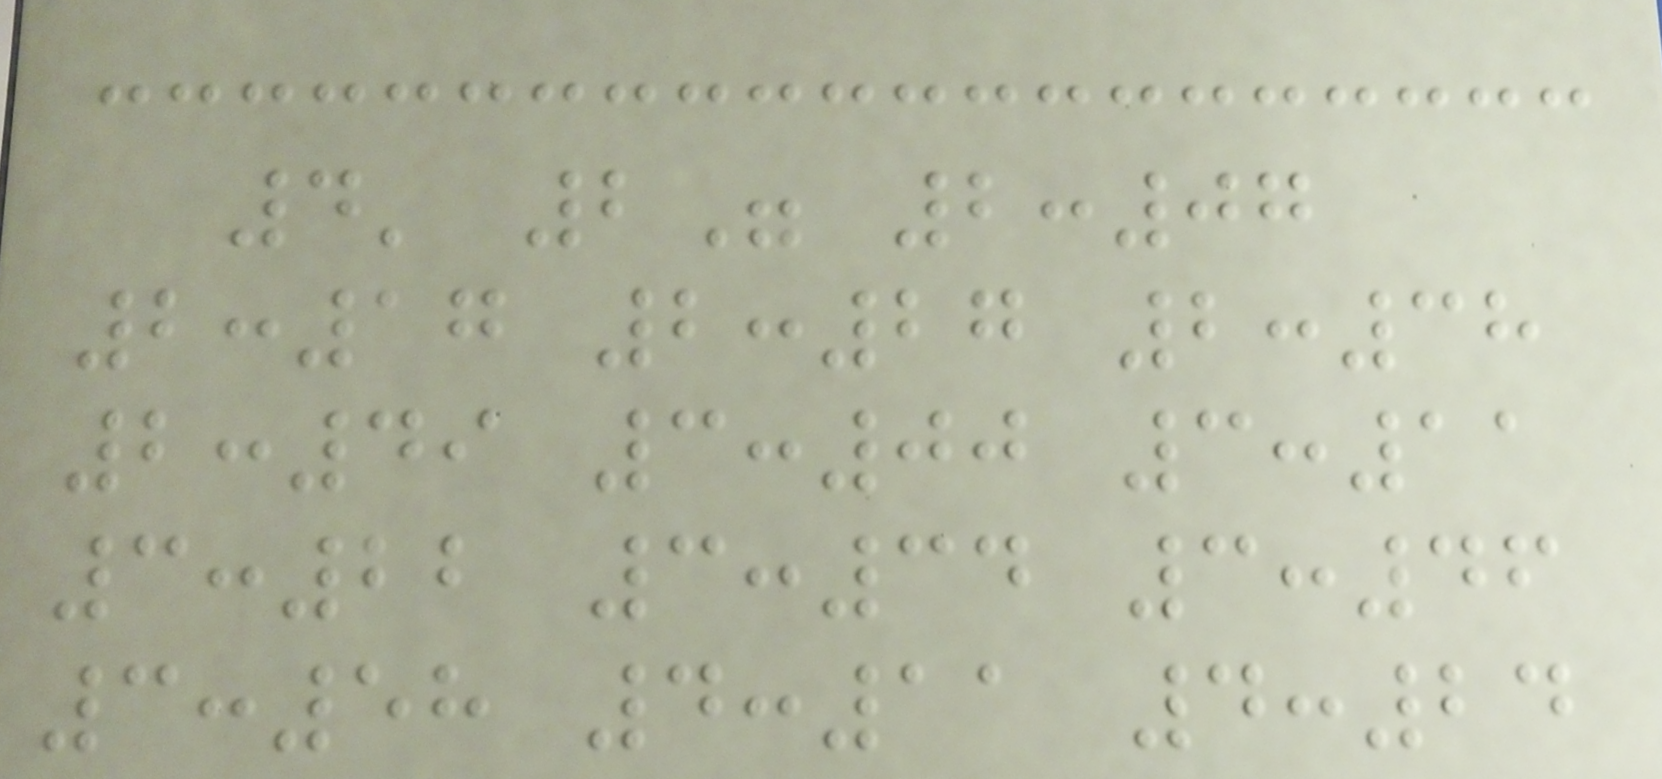4' 2" 2:07
2:17 2:27 2:38
2:49 3:00 3:11
3:22 3:34 3:46
3:58 4:11 4:24
